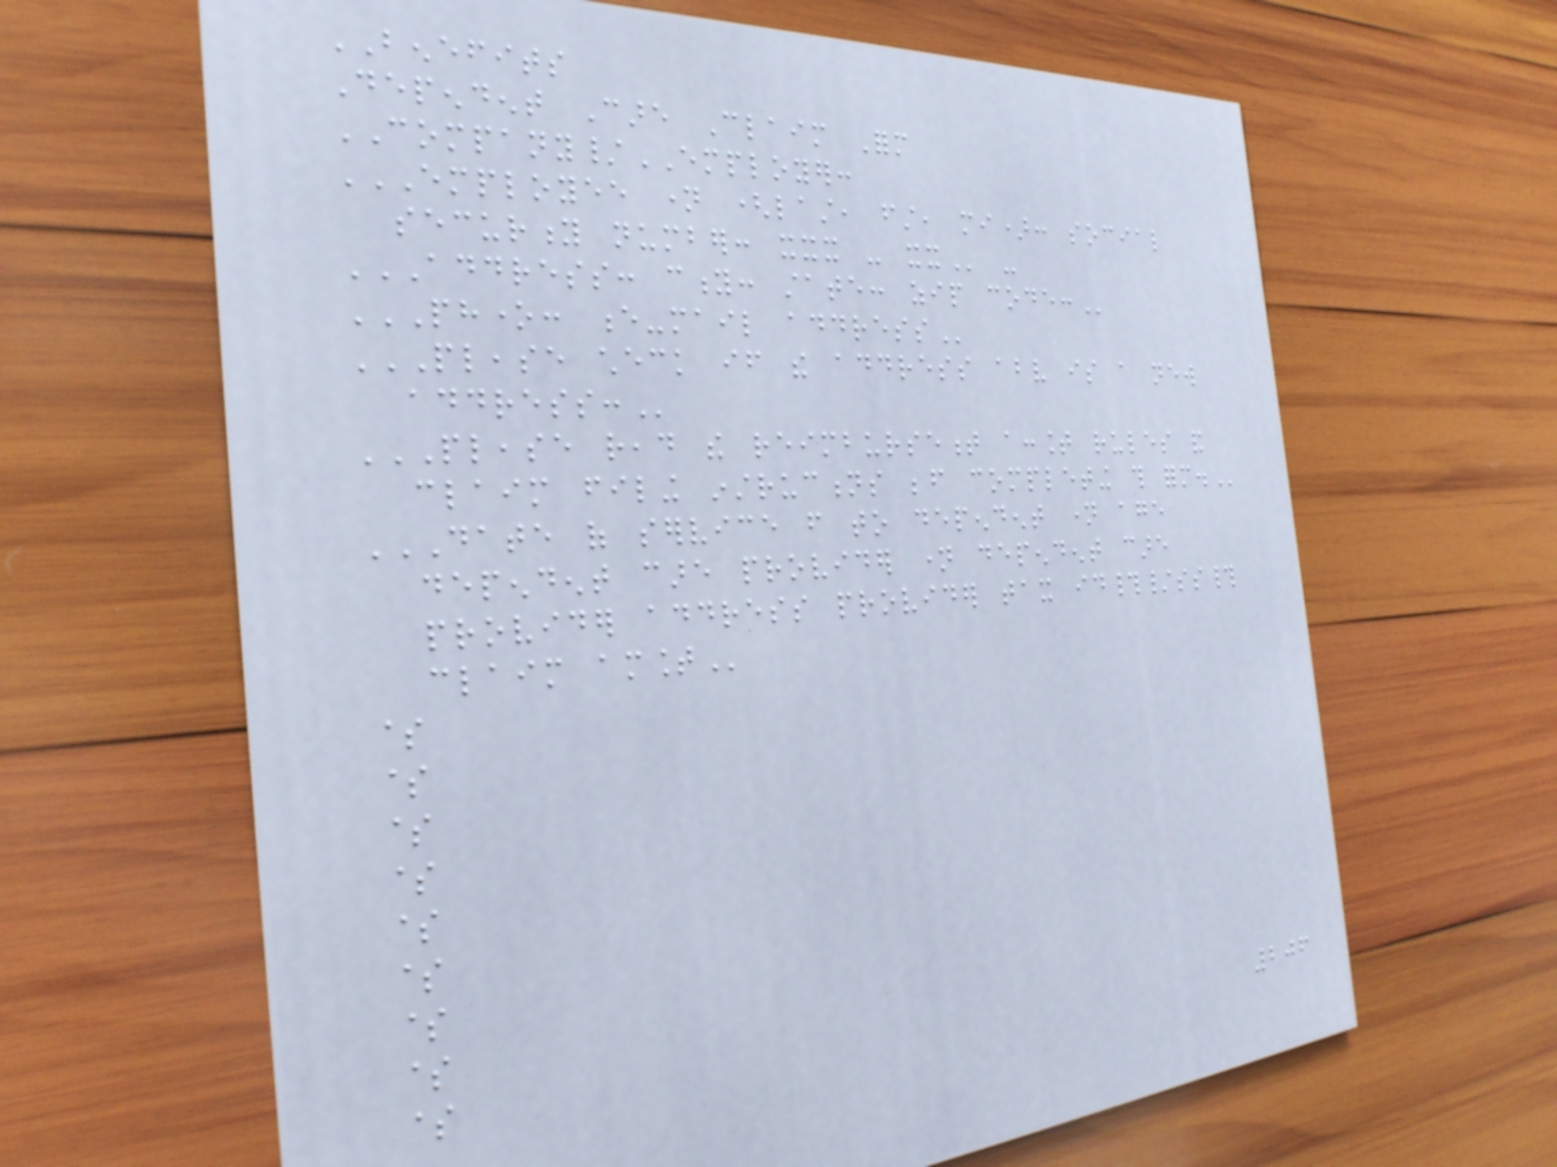BENEFITS
Dependent Care Claim Form
COMPANY/EMPLOYER:
EMPLOYEE NAME (LAST, FIRST, MI): SOCIAL
SECURITY NUMBER: XXX - XX -
ADDRESS: CITY: STATE: ZIP CODE:
PHONE: E-MAIL ADDRESS
PLEASE CHECK IF THE ADDRESS ABOVE IS A NEW
ADDRESS:
PLEASE READ THE REIMBURSEMENT ACCOUNT RULES AND
CLAIM FILING INSTRUCTIONS BEFORE COMPLETING THIS FORM.
DATE OF SERVICE FROM TO DEPENDENT NAME AGE
DEPENDENT CARE PROVIDER NAME DEPENDENT CARE
PROVIDER ADDRESS PROVIDER TAX ID#/SS#
CLAIM AMOUNT
$
$
$
$
$
$
$
$
$
206
